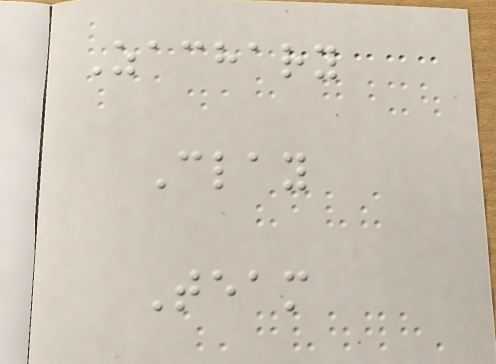Zachary
Clay
Team
